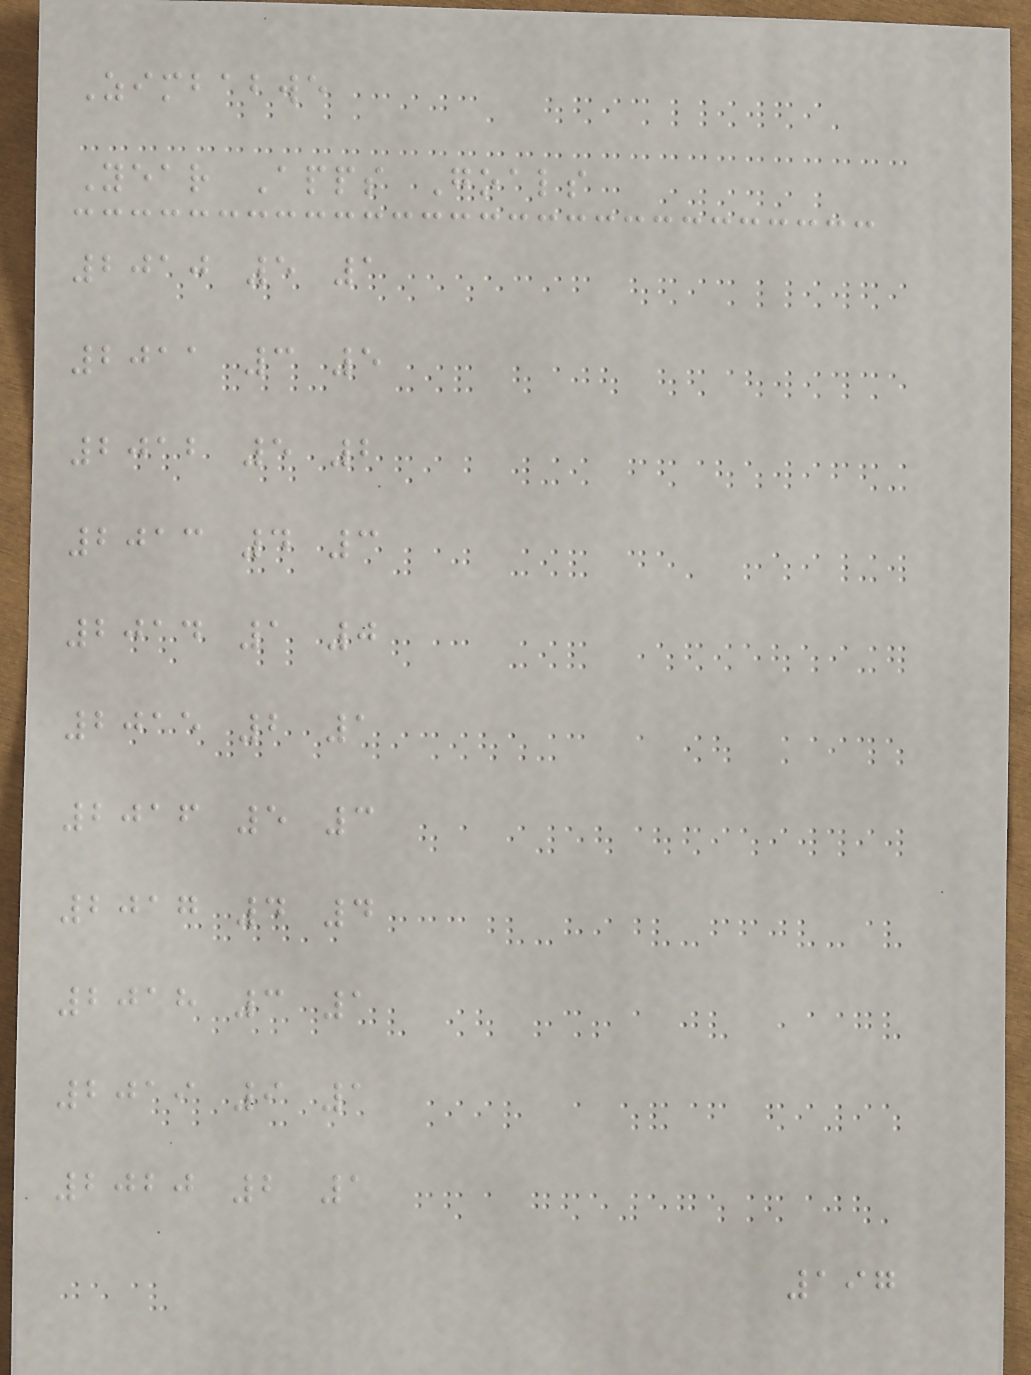Zimbabwe
Year Apps Goals
2010 5 1
2011 3 5
2012 5 2
2013 4 3
2014 1 0
2015 2 1
2016 5 3
2017 4 4
2018 3 1
2019 9 1
2020 2 1
197
